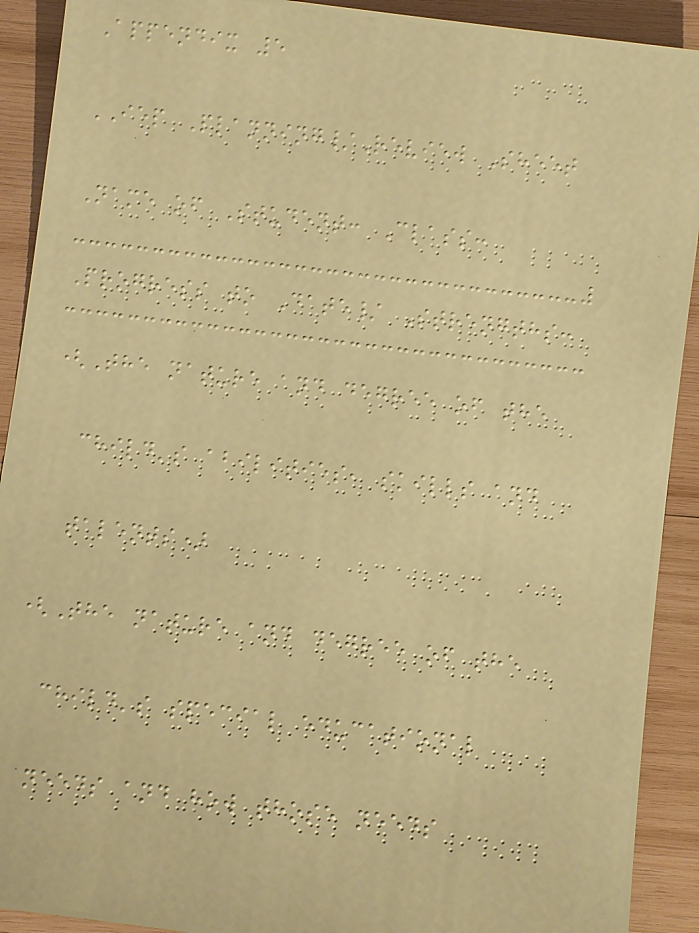Appendix 5
IEP Planning/Review Sheet
Name of Student: Class:
Progress to Date/ Strengths:
(The nature and degree of the
child's abilities, skills and
talents)
(The nature and degree of the
child's special educational
needs and how those needs
